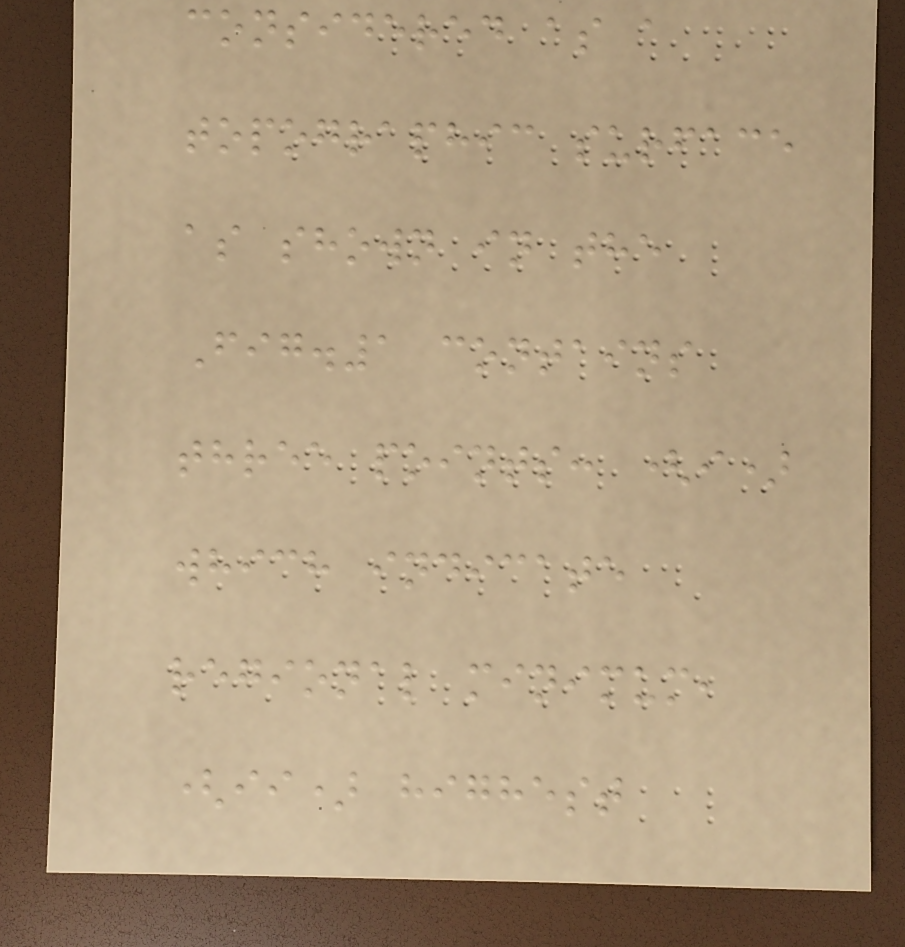considered as a
topographic surface
as shown in the
Fig.1 contains
three points: (i)
which indicate
regional minimum,
(ii) highest
